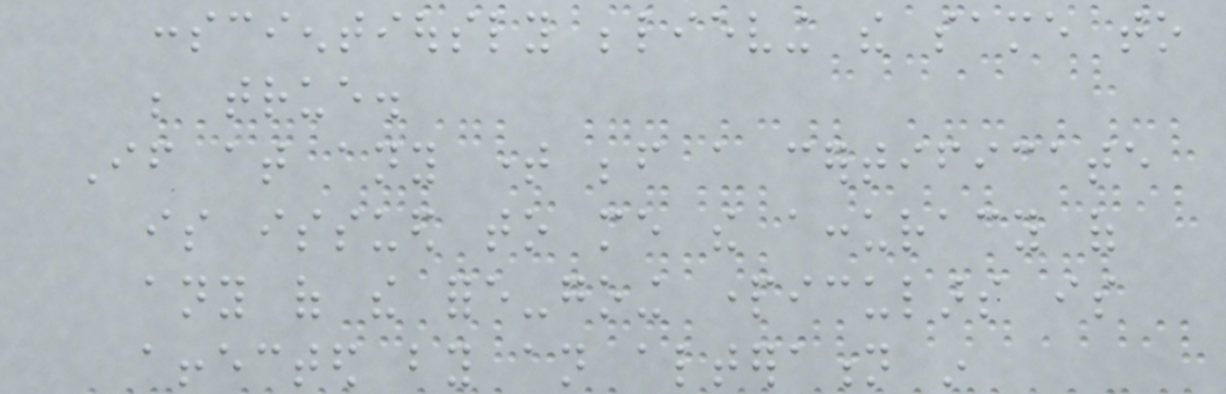conscientiously believing the same to
be true.
If at any time before a certificate
is issued to me the accuracy of
any of the fore-going particulars is
affected by an alteration in
